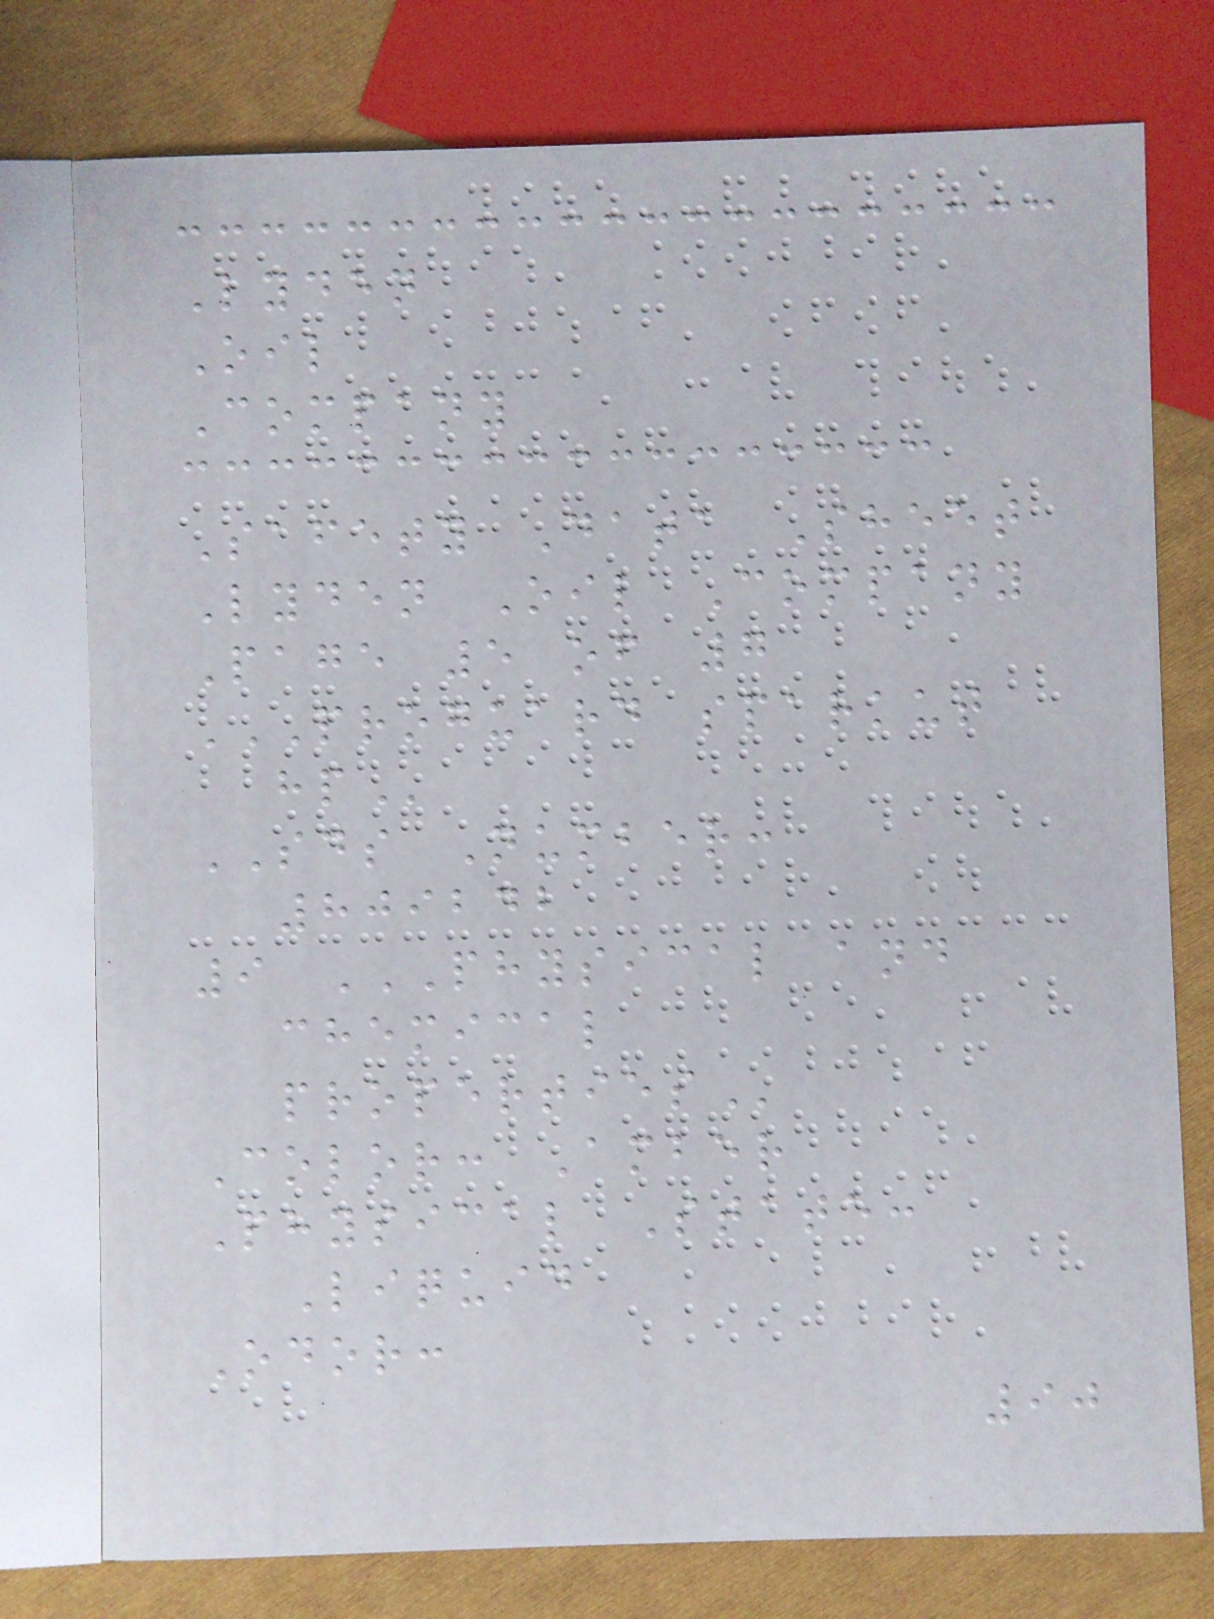Lyden
Oil
Company
Safety Data Sheet
Lyden Oil Company
Page 5 of 7
PROGUARD SPARKUT
HP
SDS Number:
809242
9 PHYSICAL AND
CHEMICAL
PROPERTIES
Color: Amber
Physical State:
Liquid
Odor:
90
